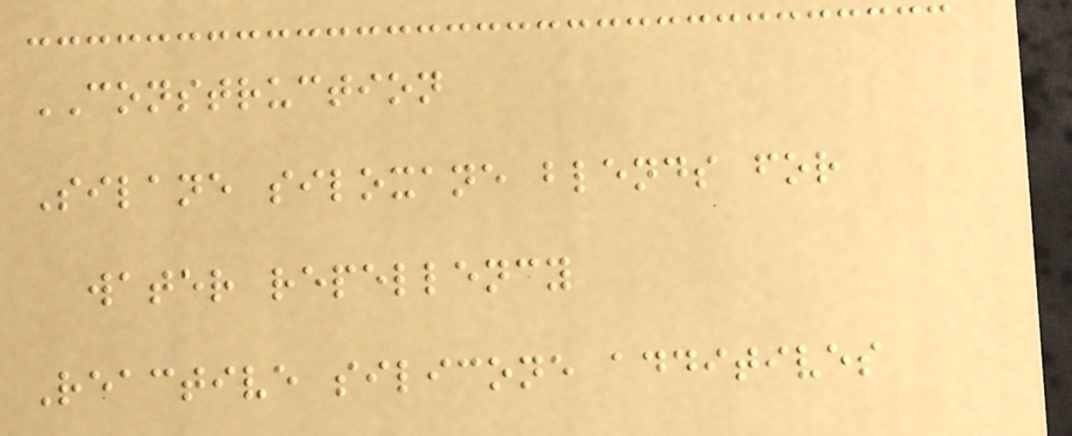CONSTRUCTION
Silane siloxane blends for
water repellency
Reactive silicone additives
